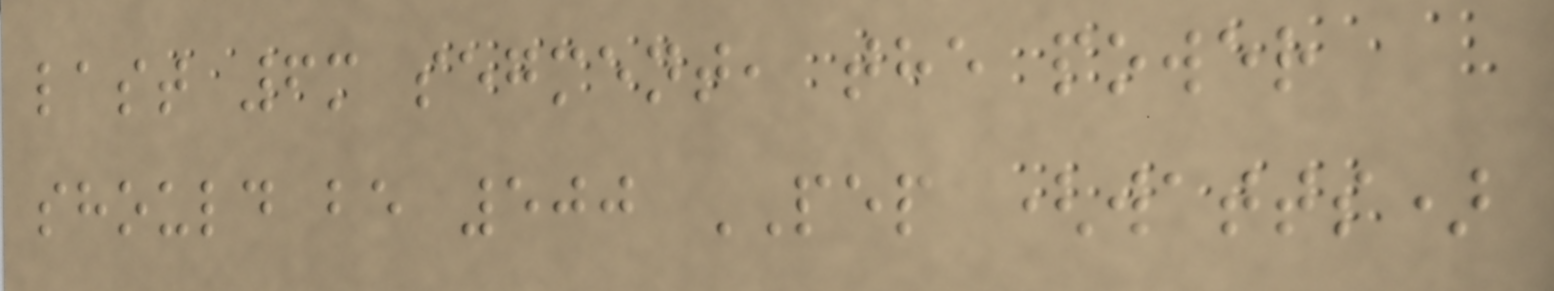last 6m segment, the power
should be 500 PEP (watts)
